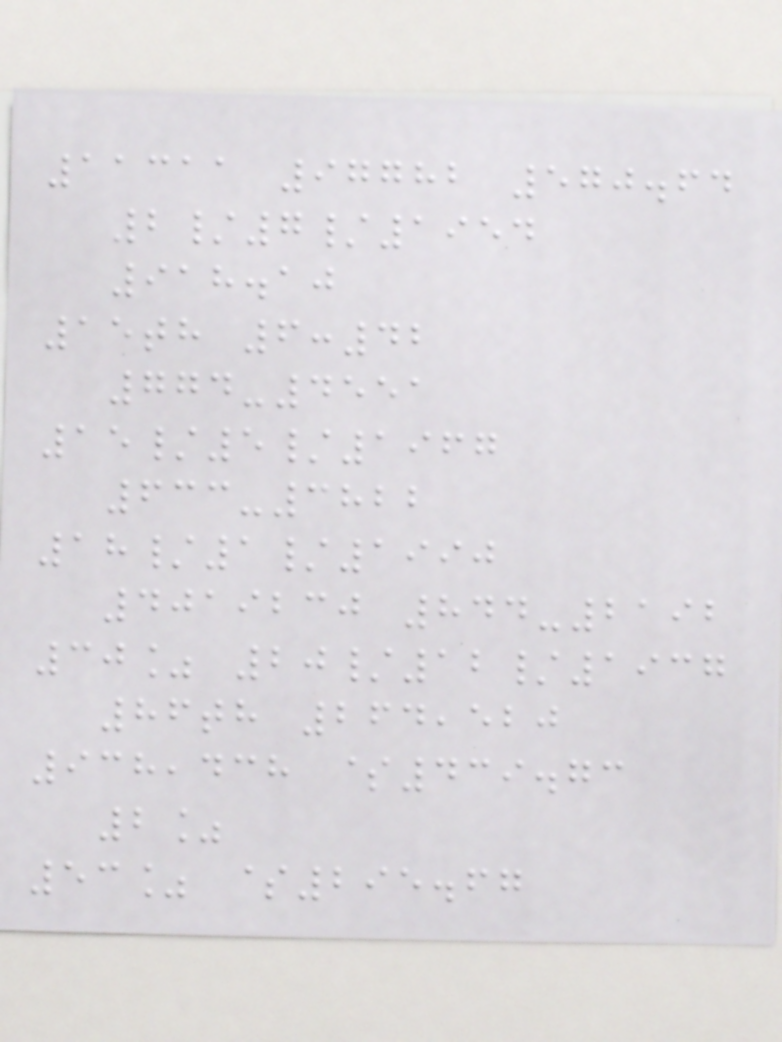11311 97782 570.64
2/7/1954
918.10
15th 6:42
774-4551
15/5/1967
633-3822
18/1/1990
4019230 844-2192
30% 20/12/1937
86th 264,520
938,438 $439.73
2%
53% $295.67
